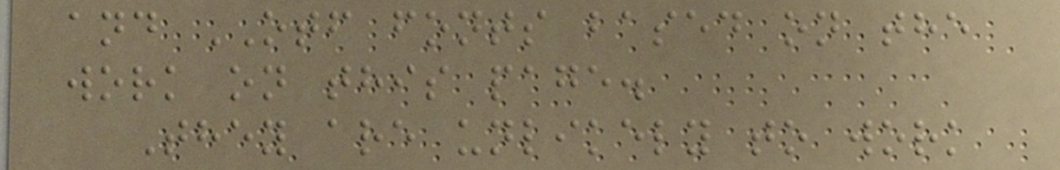and OTF fonts based on the
work on this page.
They are unlikely to work
